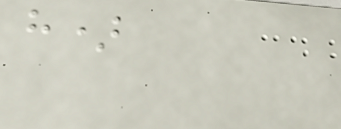h)
